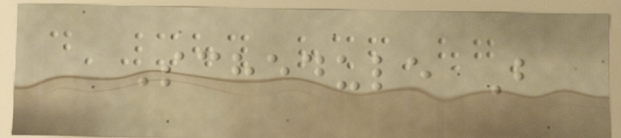Schedule B
